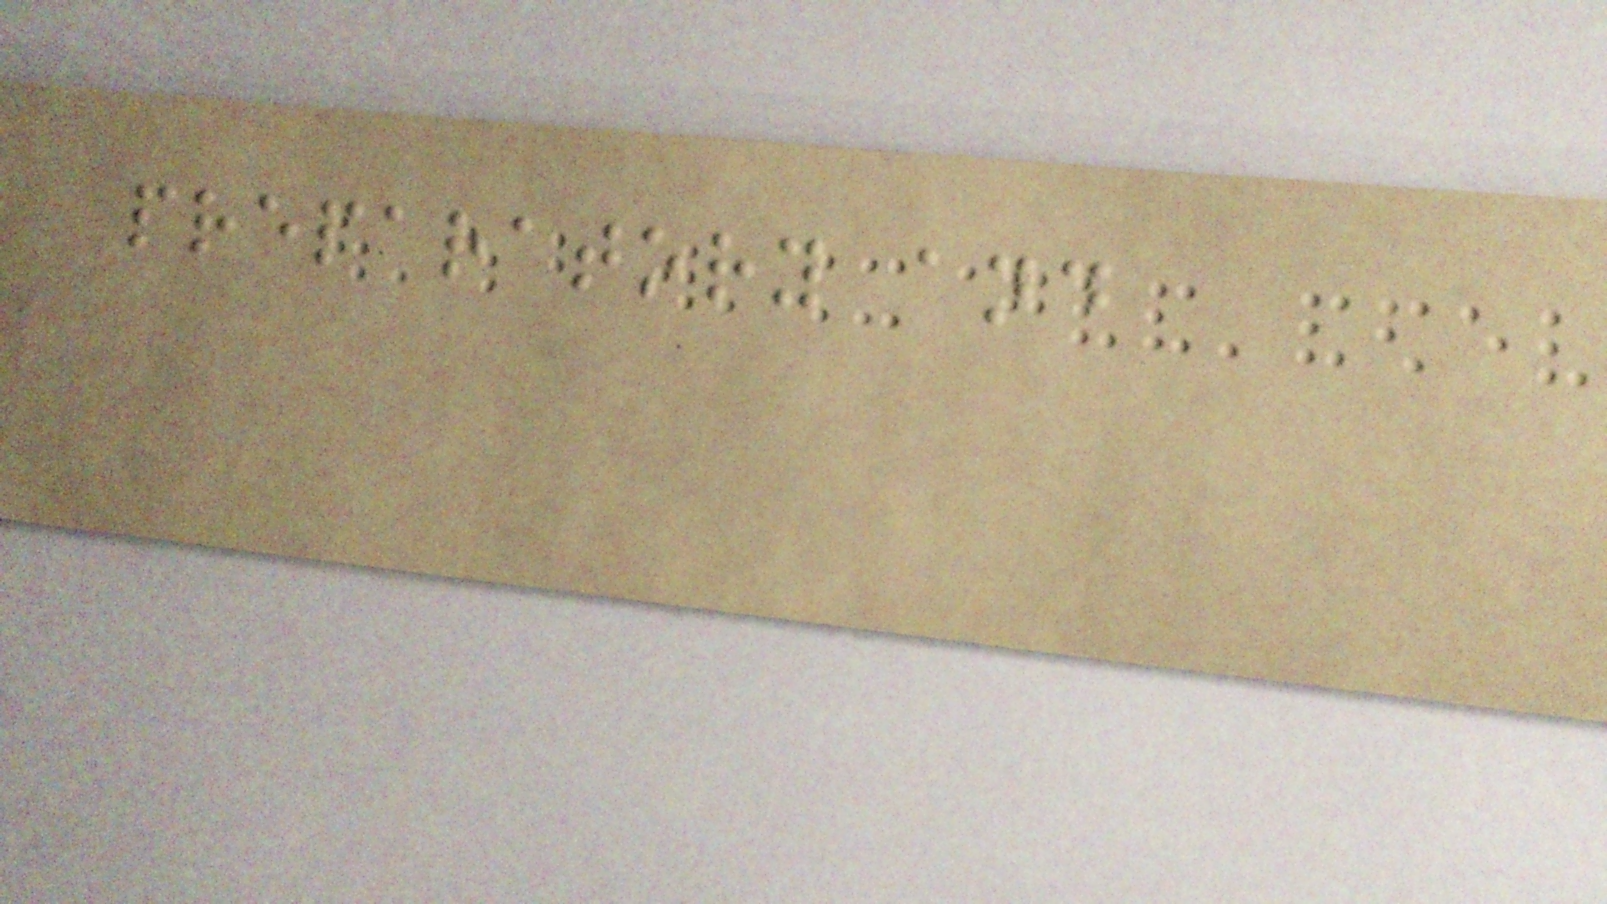preparatory and
